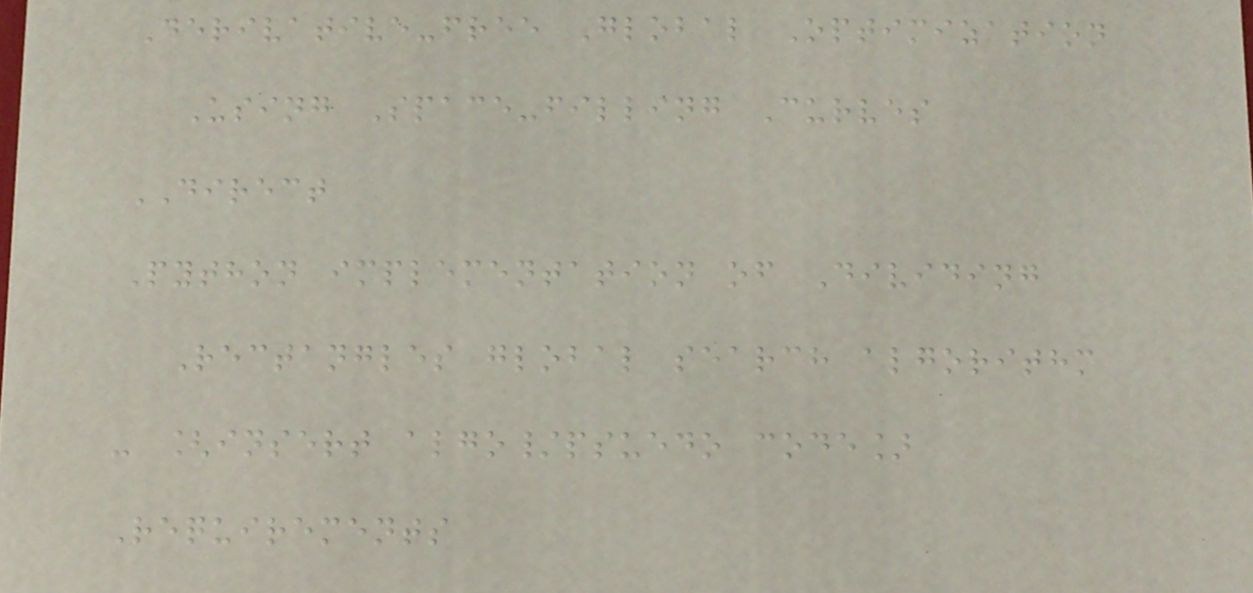Derivative-free Global Optimization
Using Space-filling Curves
DIRECT
Python implementation of Dividing
Rectangles global search algorithm
- [insert algo/psuedo code]
Requirements
